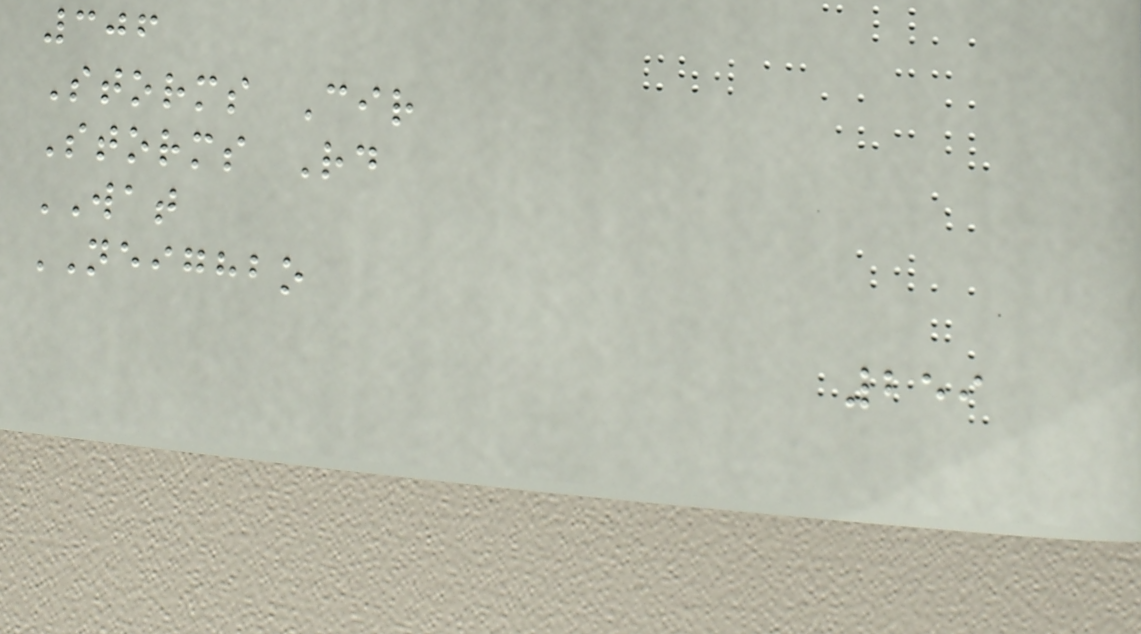306
Storms Cir
Storms Rd
WAT
NEIGHBO
259
